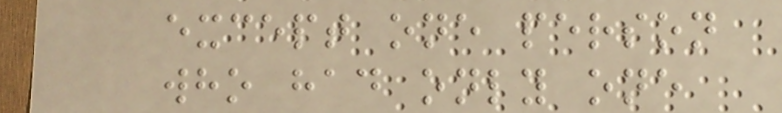except one person
who had only one
